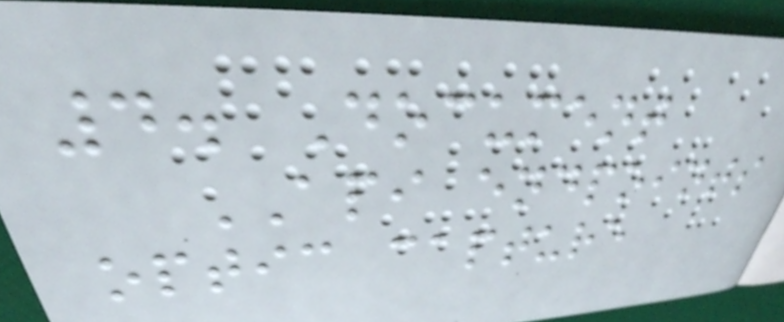4. Document
API endpoints
optic capture
